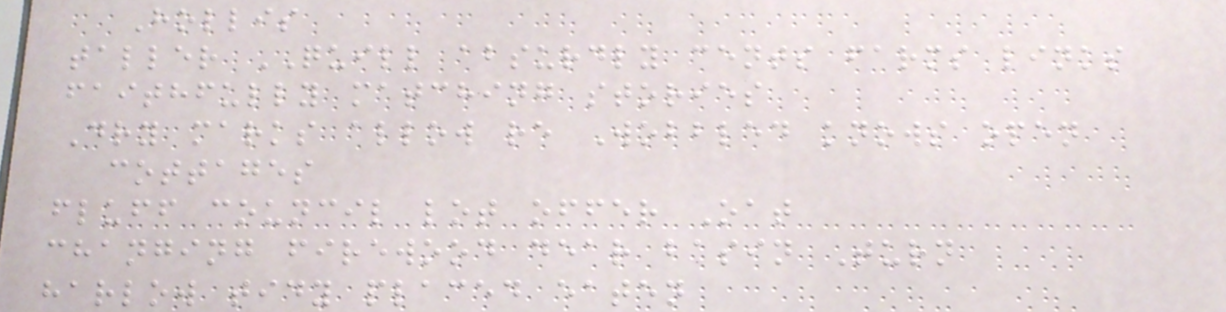Hollis
taller QUILL absurdly cents farms links
faithfully matching stories
Dry marks allow re Wobbled knows open
cottages
fluff council lot offer Oat
changing firewood dear basin Turn
harlow tidy placed eaten
